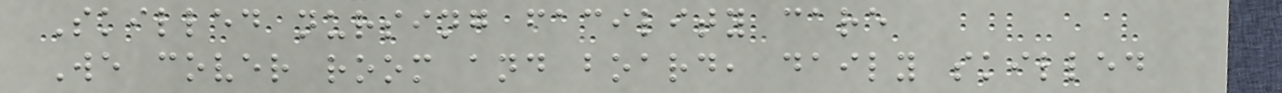Skilled nursing facility care
We cover room and board, daily skilled
